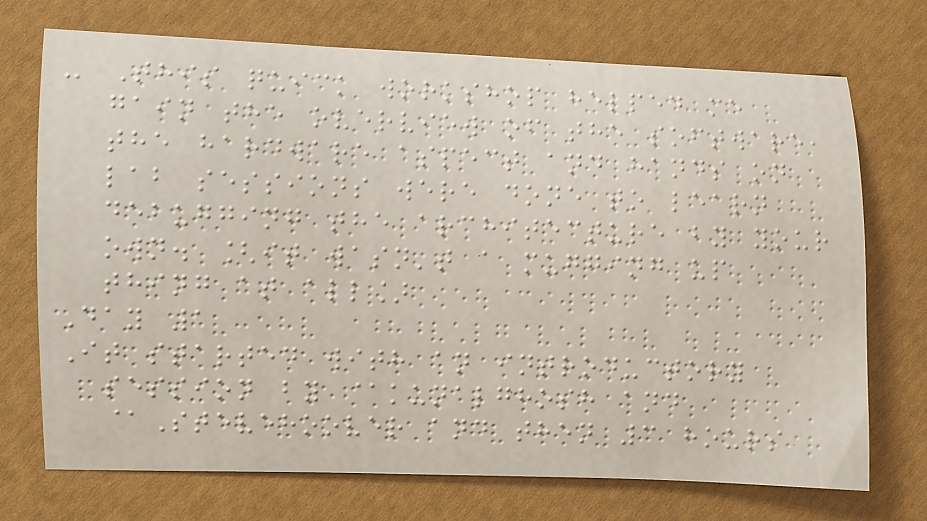- This quick workshop helped me
gain the overview of the software,
the hardware aspect and hands on
lab sessions were done to learn
debugging the architecture by your
own. [it wasn't a mugging up
thing at all]
Day 1
It started with an introductory
session by @kunalghosh and
@Stevehoover and then 3 hours
